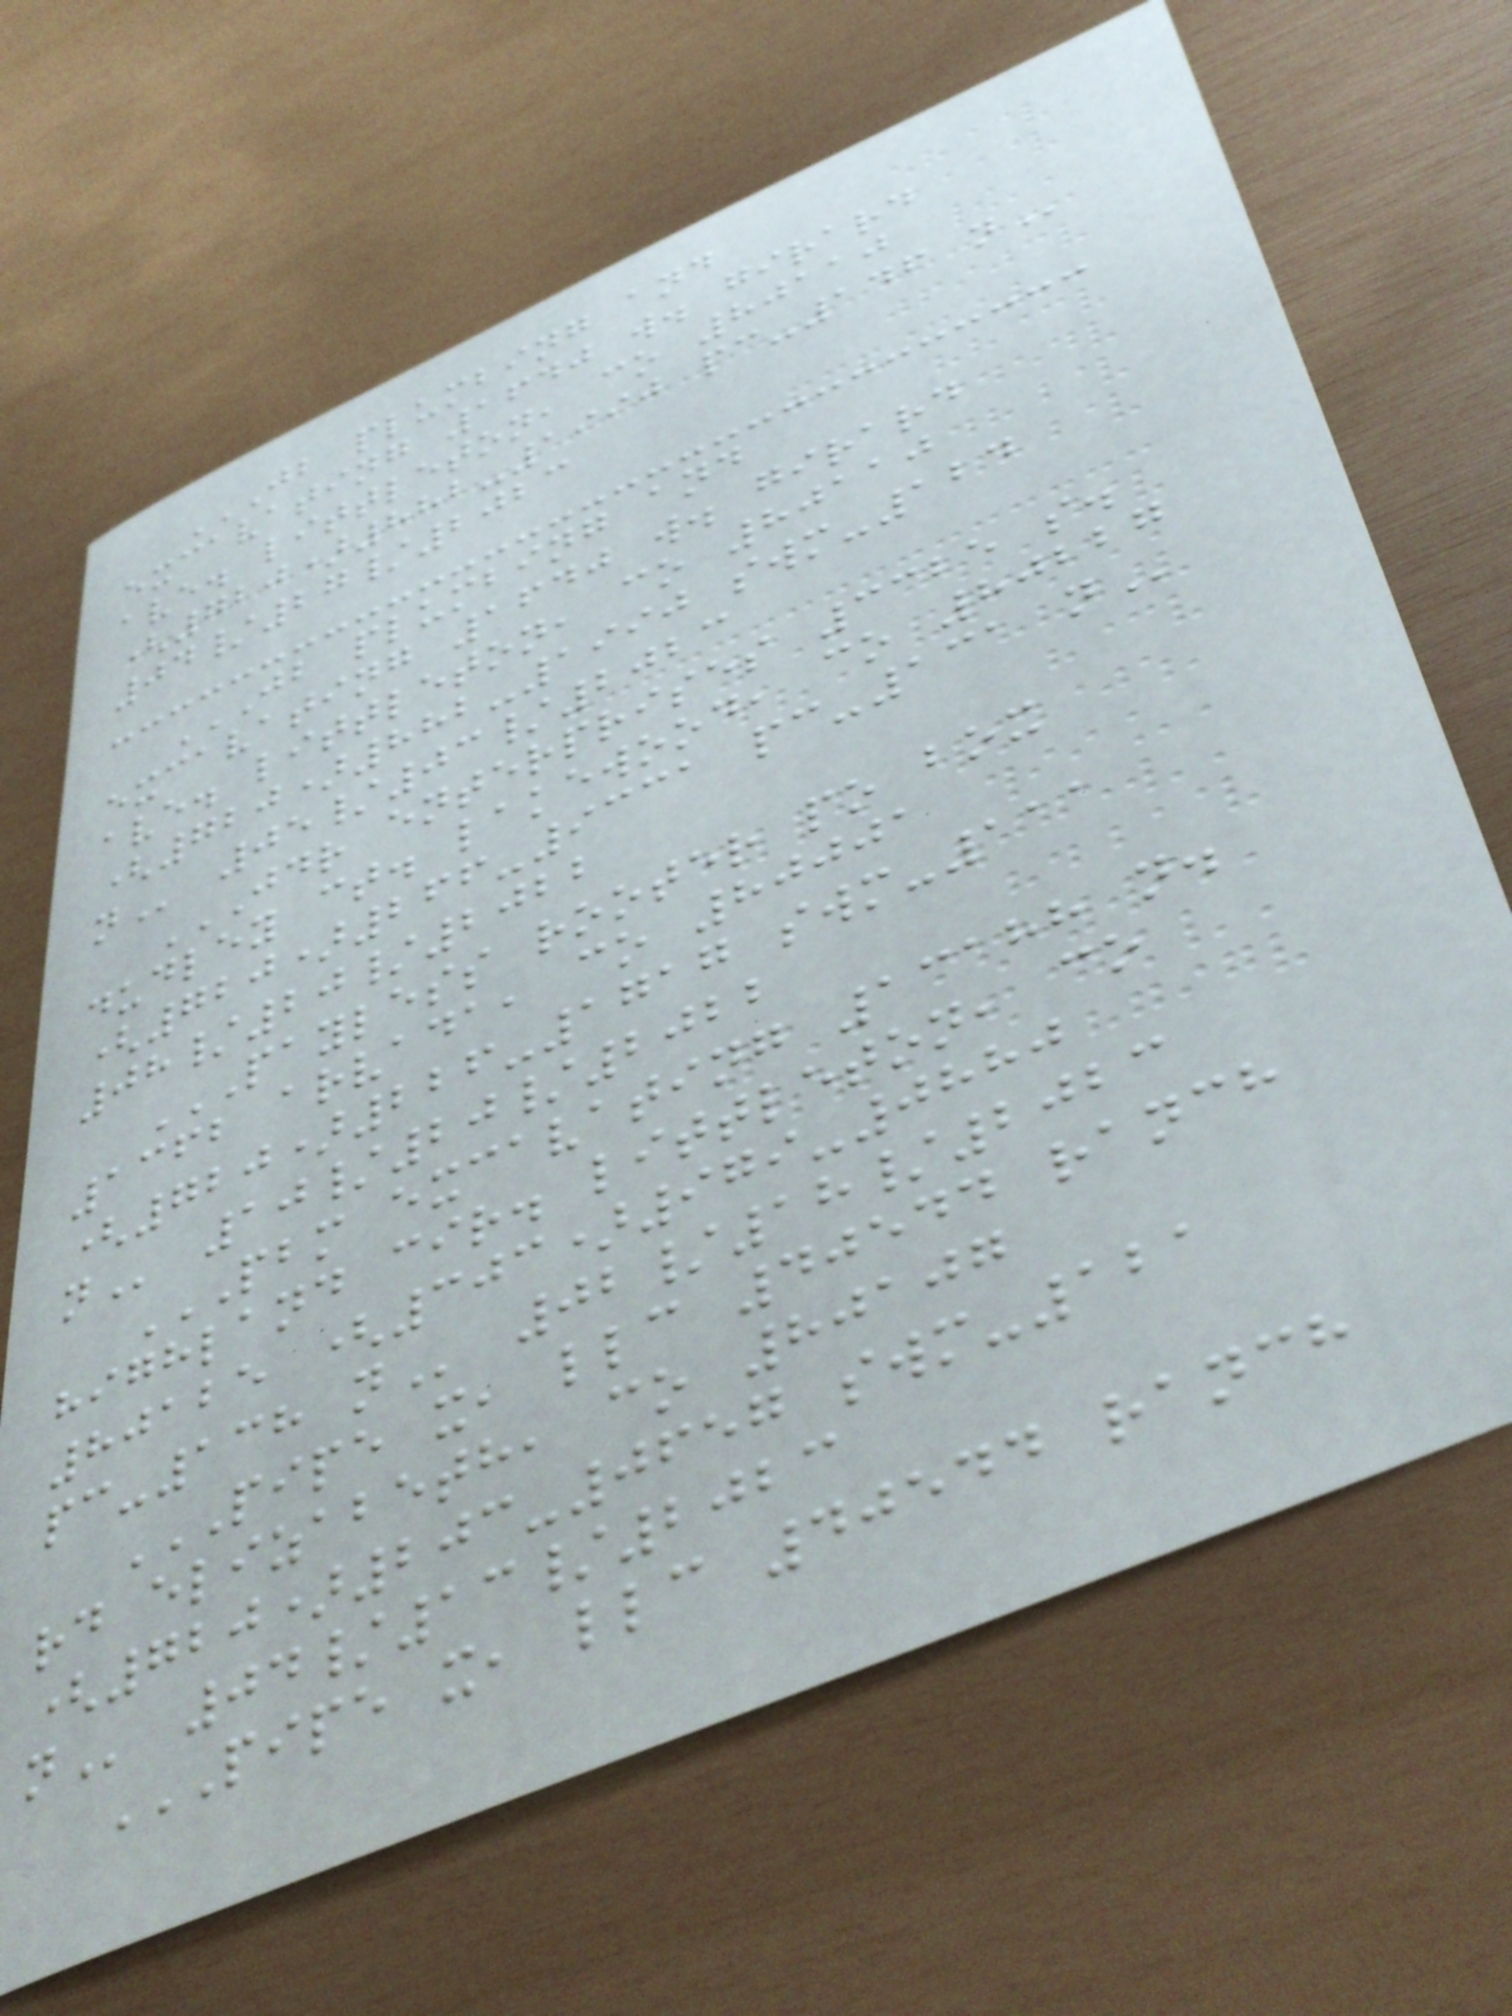JB PLUMBING AND
EXCAVATING 1640 W. GIRARD
AVE. LITTLETON, CO 80110
(720)882-1990 PC-146 N
04/27/2023
JB PLUMBING AND
EXCAVATING 1640 W. GIRARD
AVE. LITTLETON, CO 80110
(720)882-1990 SWM-124
N 05/03/2023
JDR ENTERPRISES 3325 S.
DUDLEY CT. LAKEWOOD, CO 80227
(720)266-9331 PC-131 N
08/20/2022
PAYLESS ROOTER PO BOX
1362 ARVADA, CO 80001
(720)226-1717 SWM-111
N 10/20/2022
PBM EXCAVATING 13188 N.
HIGHLAND CIR. LITTLETON, CO
80125 (303)979-0880
PC-138 N 02/18/2023
PIPE X, LLC 40544 RANCH
RD ELIZABETH, CO 80107
(720)203-0657 SWM-121
N 04/13/2023
PIPE X, LLC 40544 RANCH
